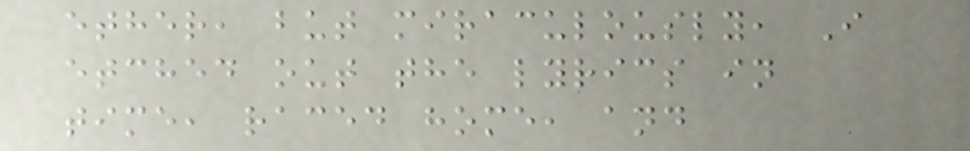ether, but miraculously, I
etched out the lyrics in
time, raced home, and
